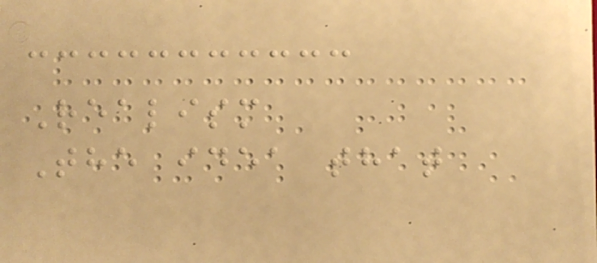Realism
The idea that
